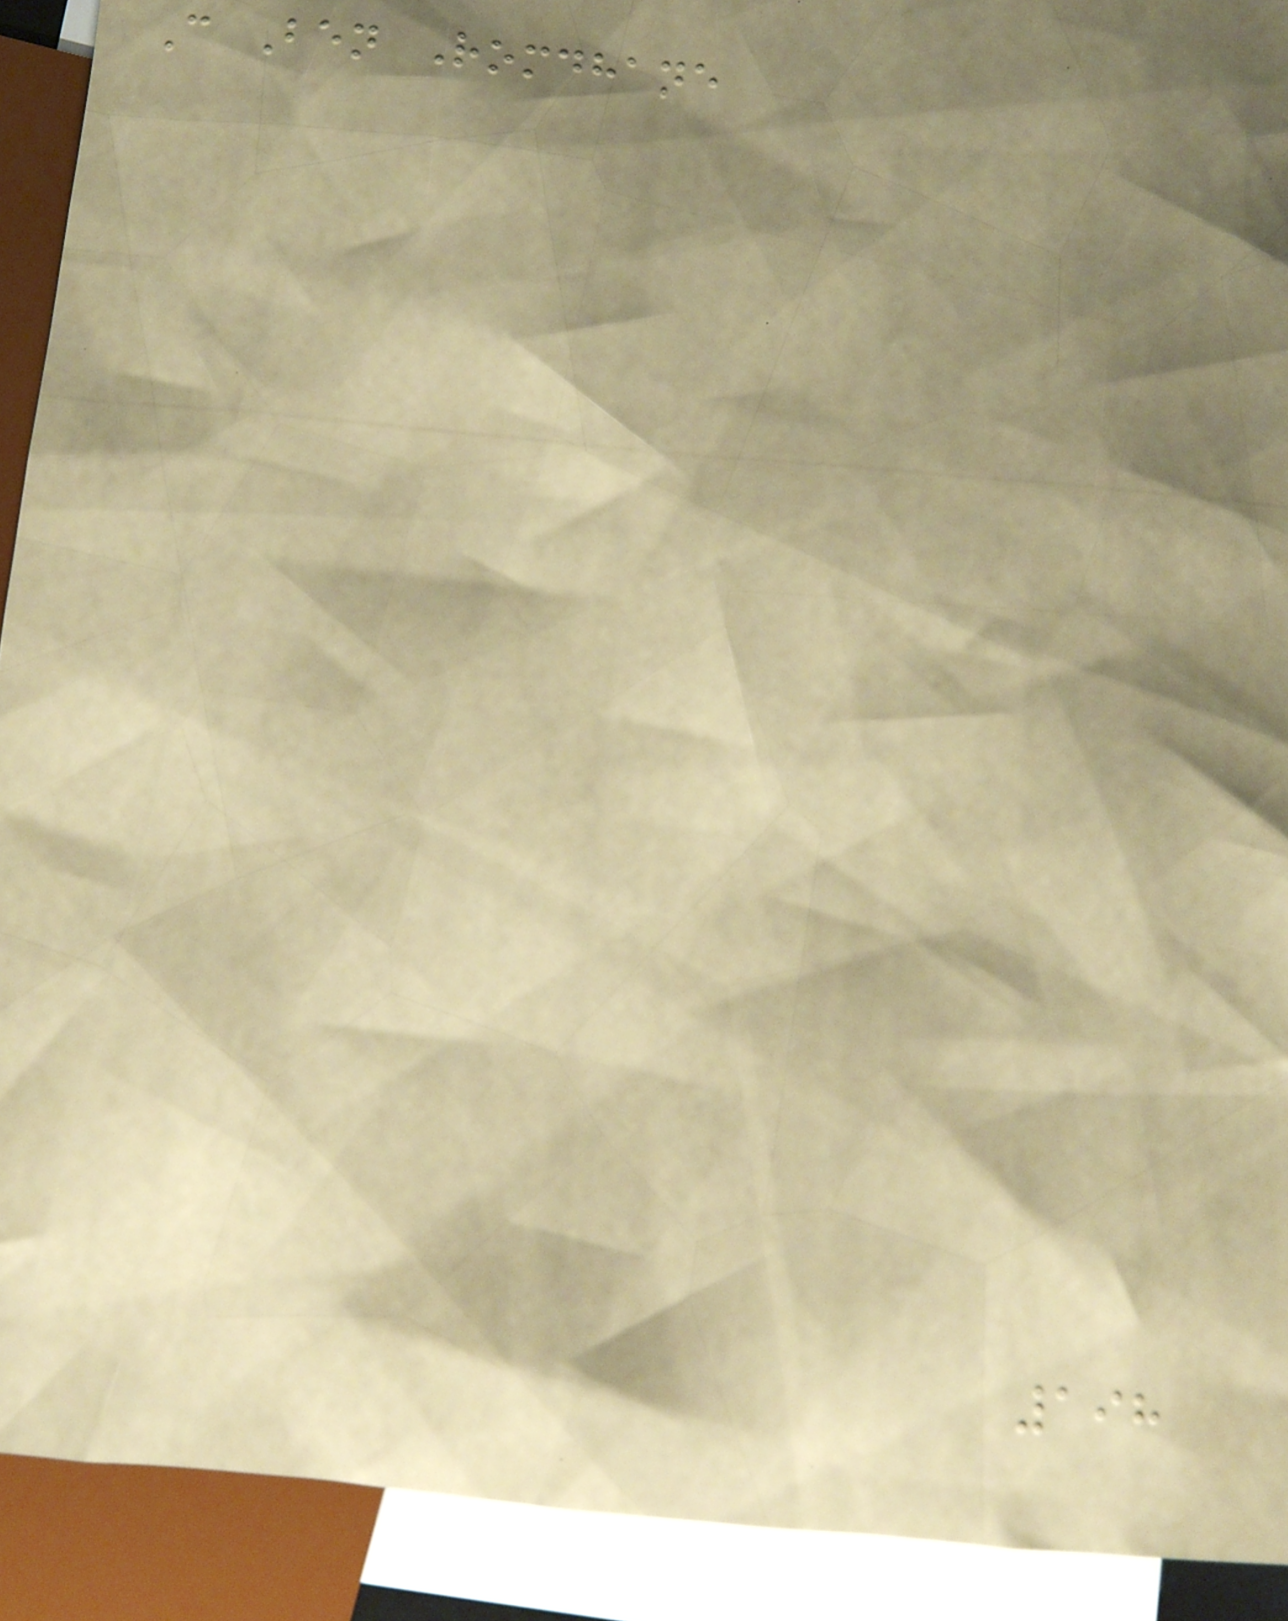C Ben Romdhane
198
